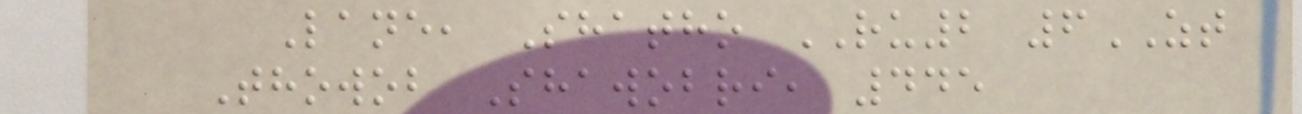Lane, Shatho RU2 6ZT
Thowob Shawobri, 445
